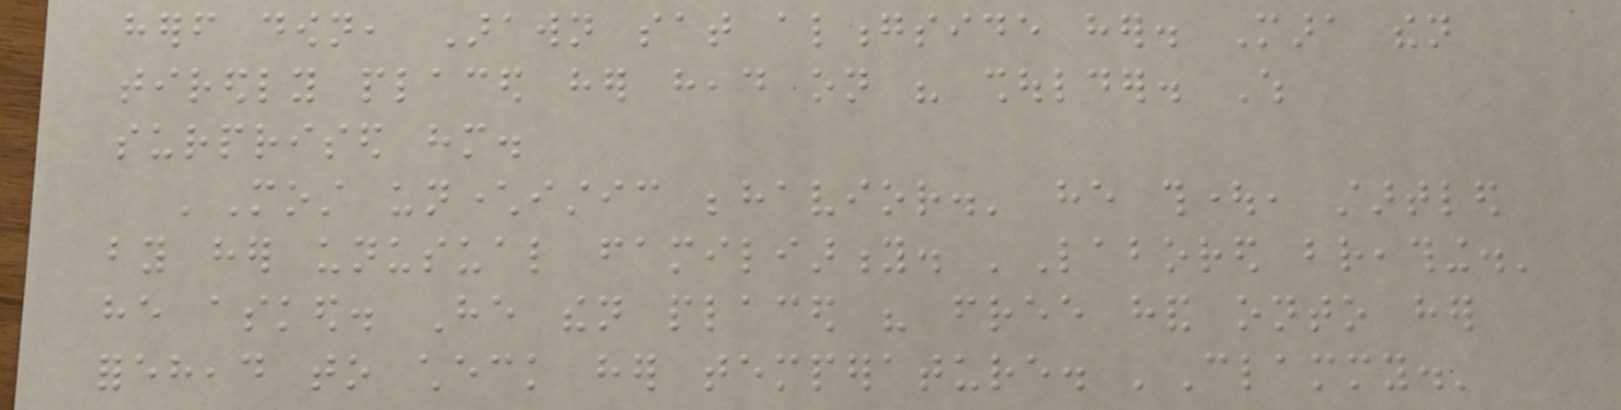herself down, Arawn sat alongside her. Mara then
tiredly placed her head on his shoulder. Which
surprised him.
'Most uncharacteristic behavior.' he thought, startled
by her unusual familiarity. 'Labored breathing.'
he asked. He then placed his free hand onto her
forehead to check her temperature. 'Clammy.'
